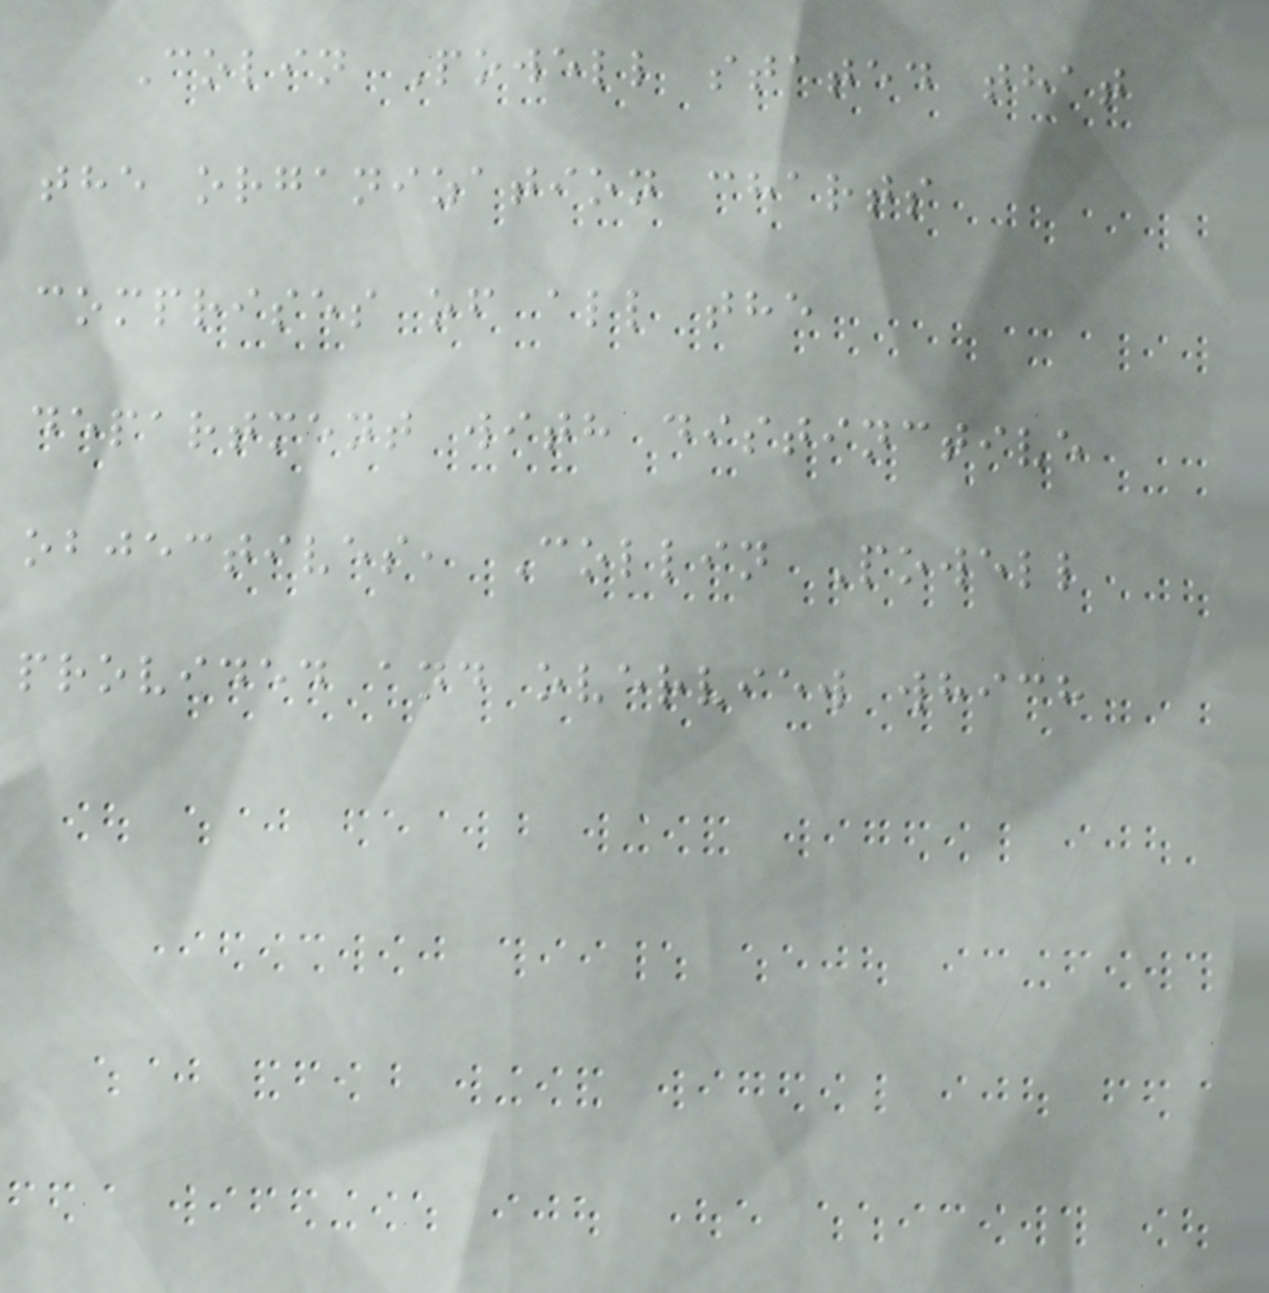Colin Powell stated that
the organization charts
comprises of all the
department with distinctive
objectives, Collin Powell
provided and overview which
